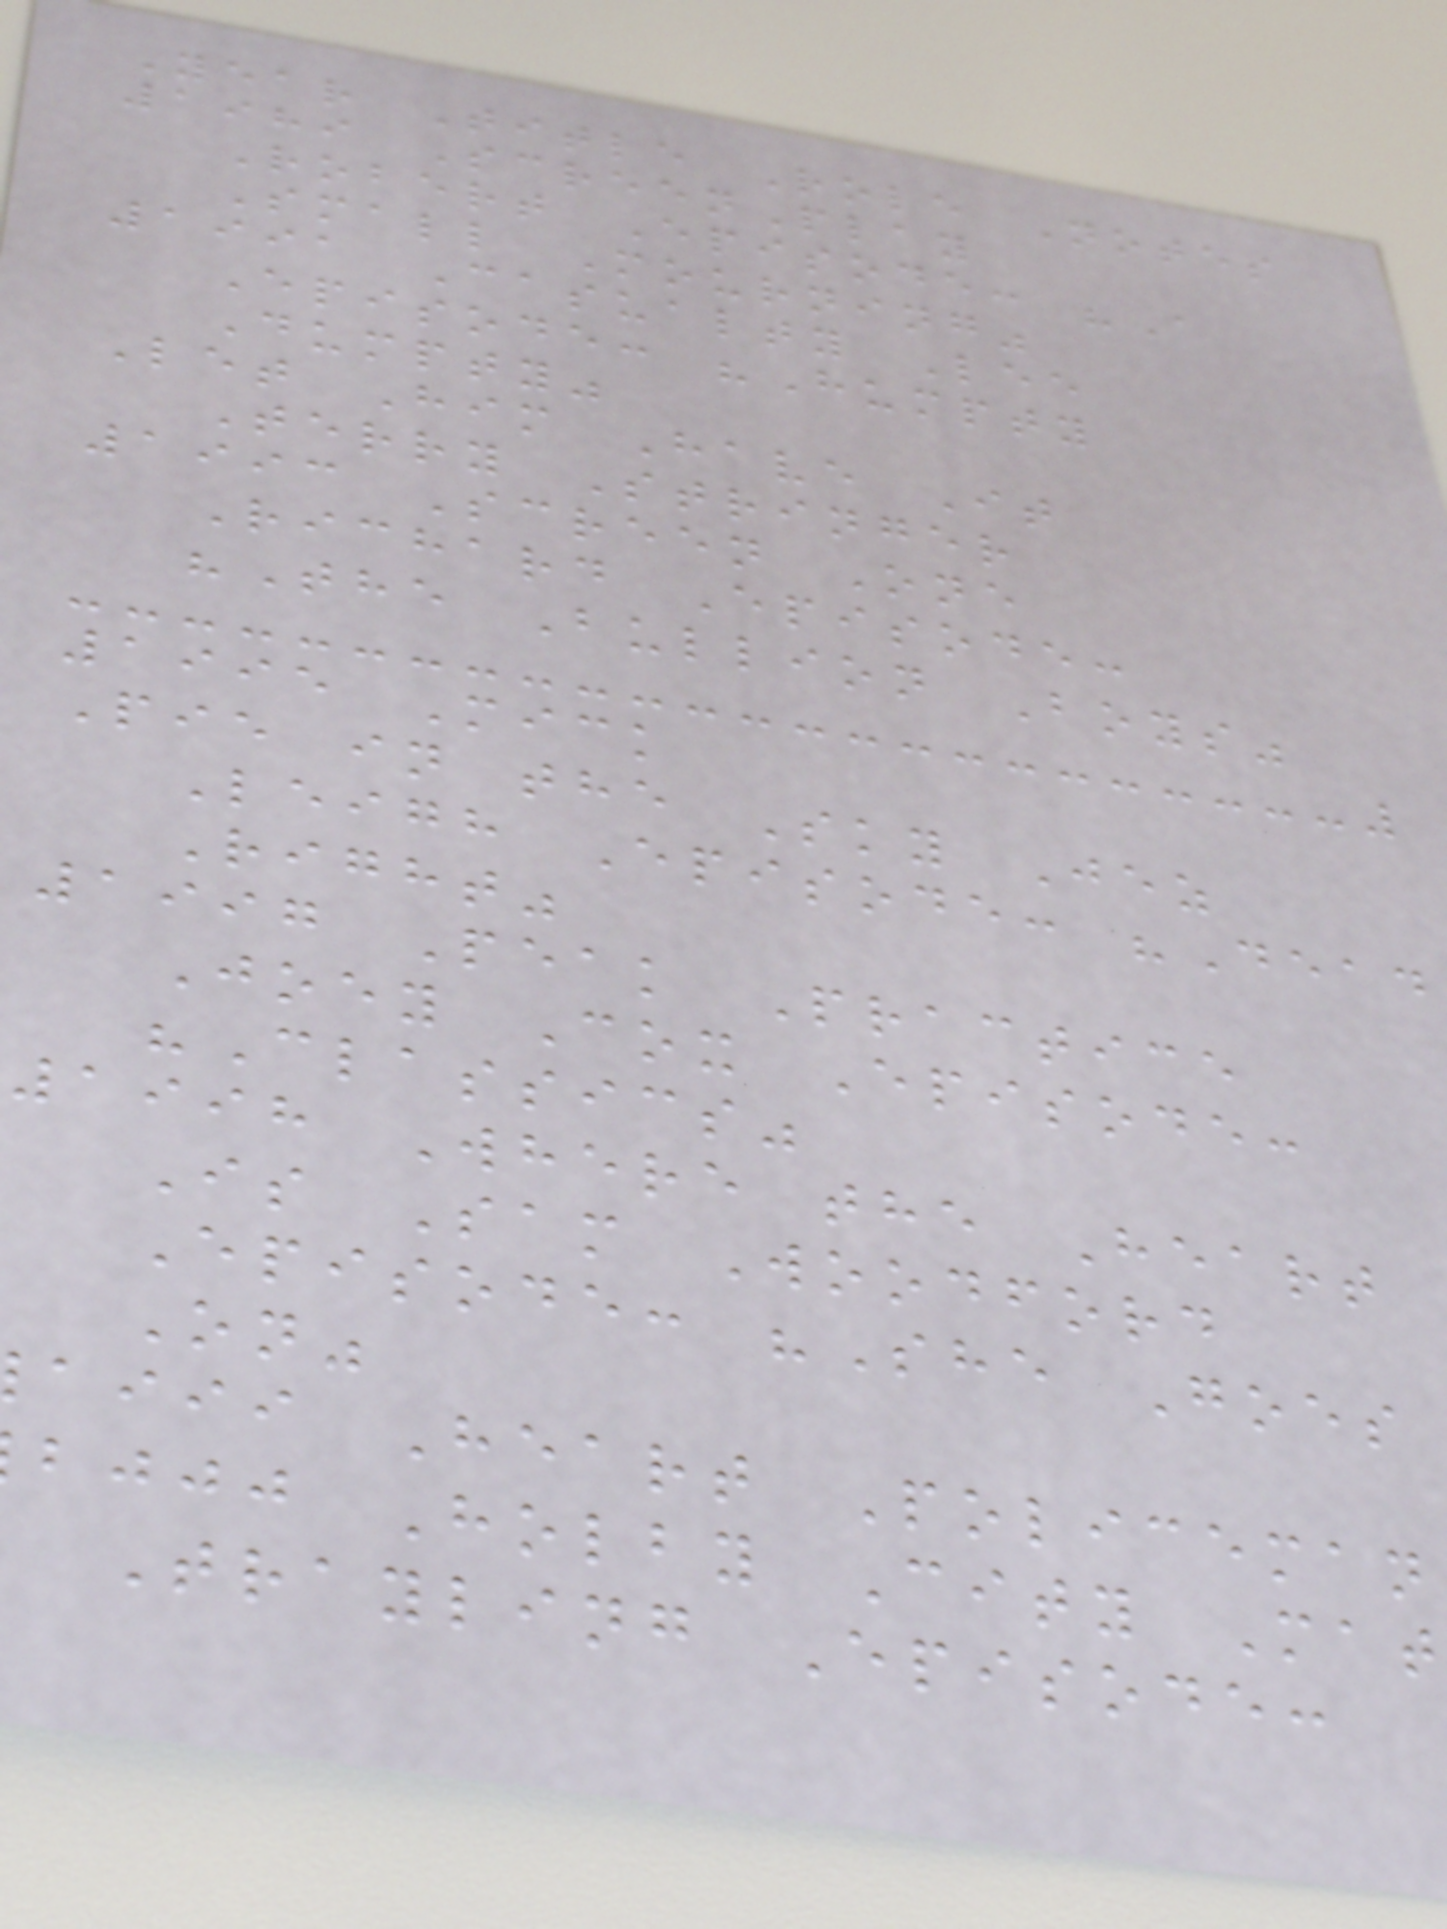Year Title Role Notes
1989 ScreenPlay
Robert Episode: "A
Small Mourning"
1991 Casualty Lee
Episode: "Humpty
Dumpty"
Let Him Have It
Terry Stringer
1993 Screen One
Richard Episode:
"The Bullion Boys"
1995 Mick
Pie in the Sky Jez
Leigh Episode: "Dead
Right"
1997 Peak Practice
Joey Cox Episode:
"Classics"
1998 Where the Heart
Is Sam Woodford
Episode: "She Goes
On"
aiii Heart Policeman
bjjj Holby City Mat
Trayling Episode:
